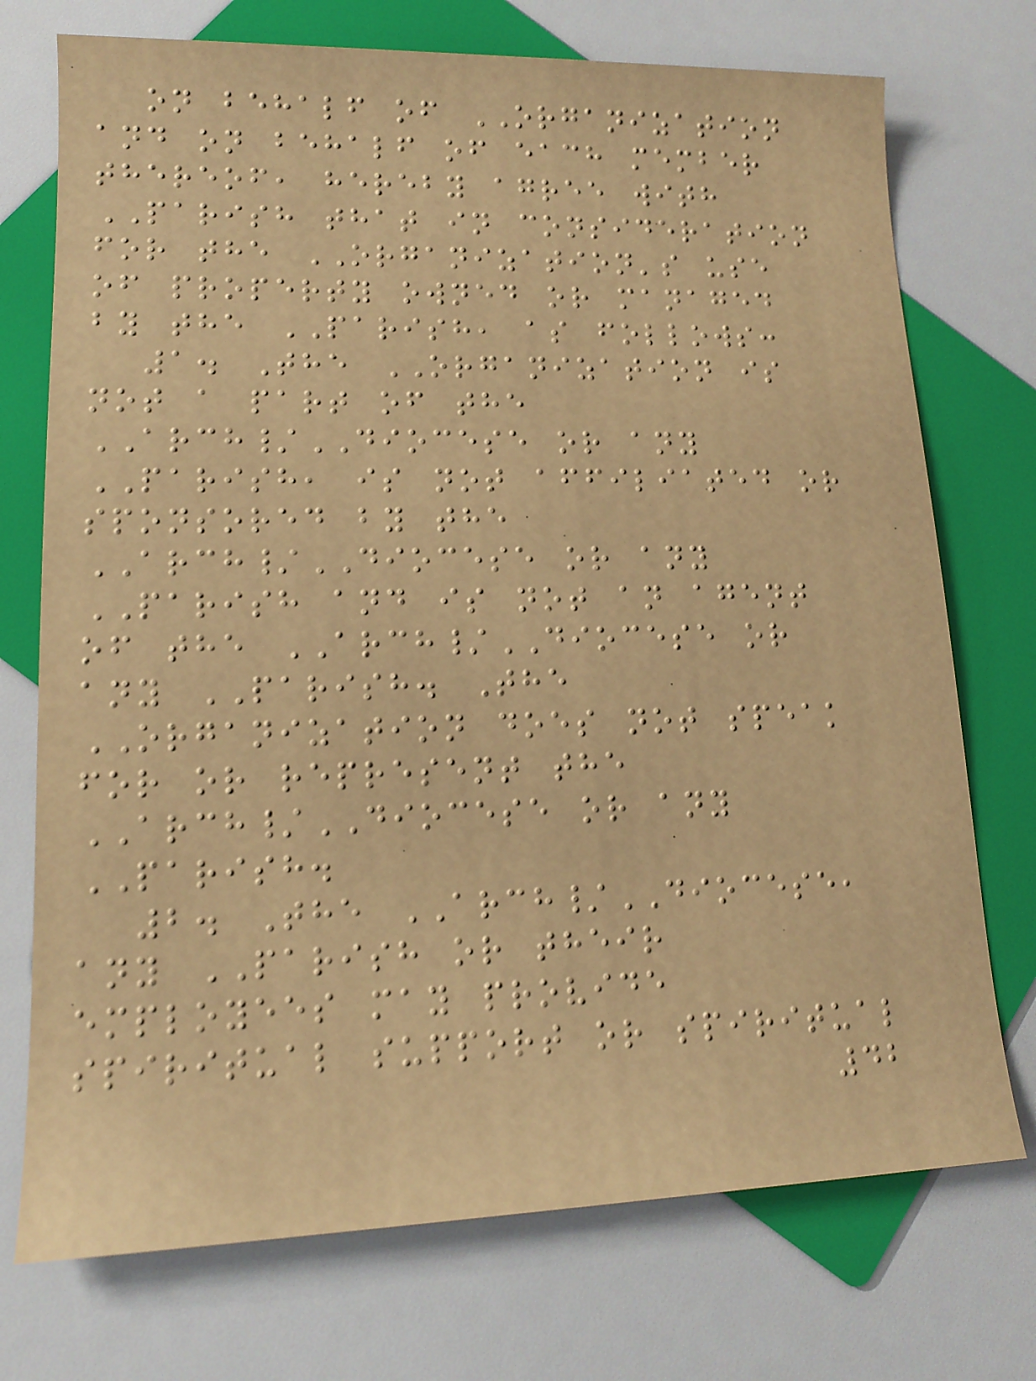on behalf of ORGANIZATION
and on behalf of each member
thereof, hereby agree with
PARISH that in consideration
for the ORGANIZATION's use
of property owned or managed
by the PARISH, as follows:
1. The ORGANIZATION is
not a part of the
ARCH/DIOCESE or any
PARISH, is not affiliated or
sponsored by the
ARCH/DIOCESE or any
PARISH and is not an agent
of the ARCH/DIOCESE or
any PARISH. The
ORGANIZATION does not speak
for or represent the
ARCH/DIOCESE or any
PARISH.
2. The ARCH/DIOCESE,
any PARISH or their
employees may provide
spiritual support or spiritual
42
